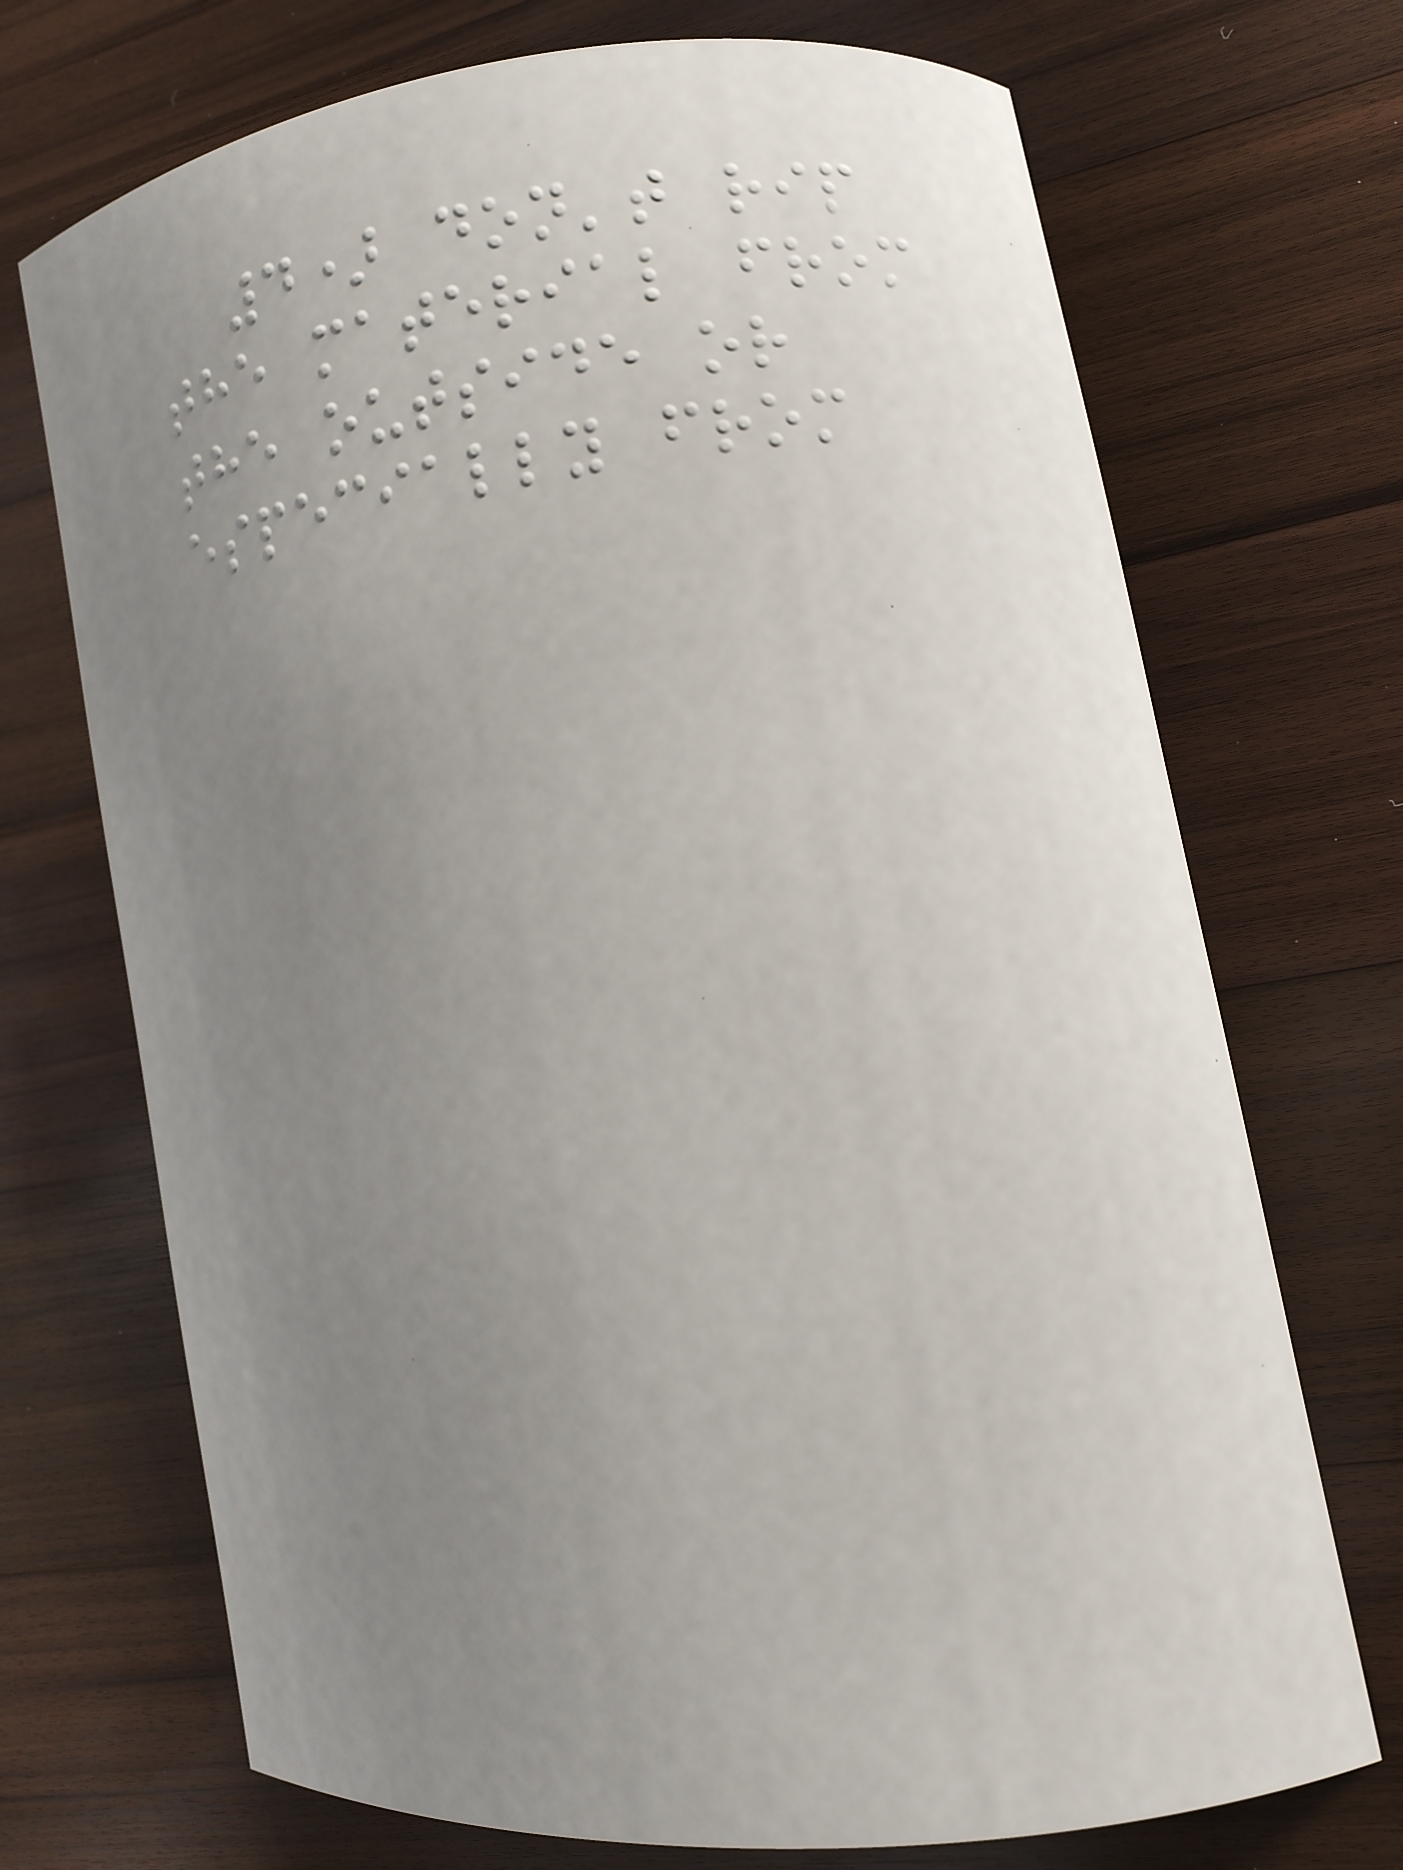4) don't rip
the material from
the outside or
especially from
